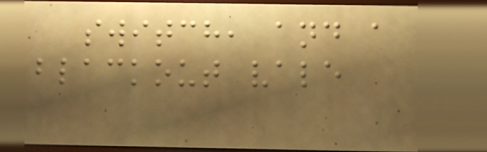switch, and a
blackout vale
